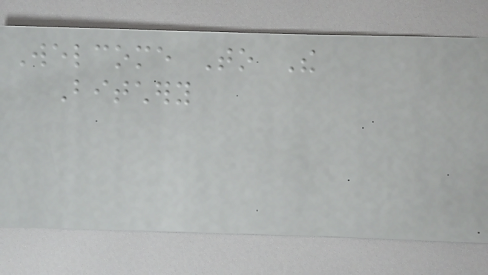Welcome To The
Bitchery
